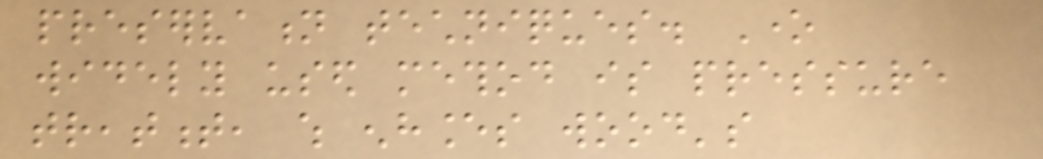preservation techniques. One
widely used method is pressure
treatment, which enhances wood's
